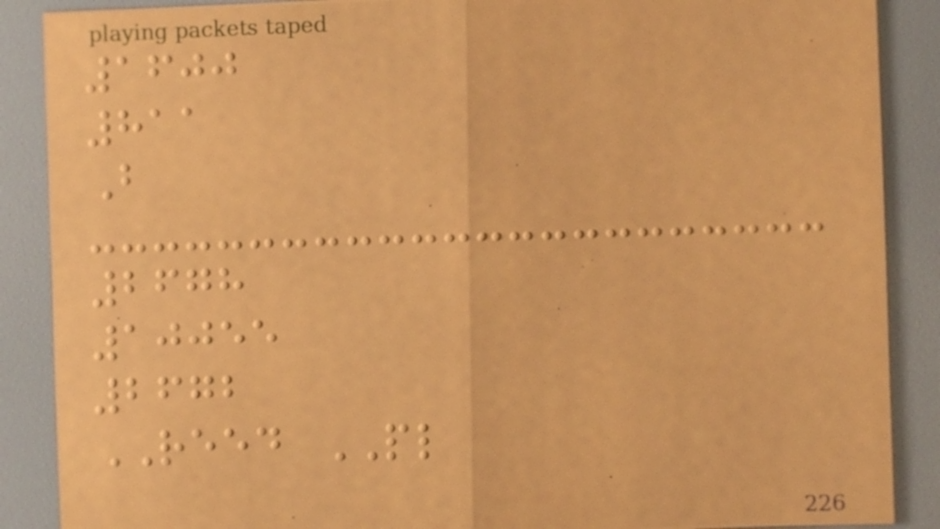1600
811
B
2678
10055
2672
REED PL
